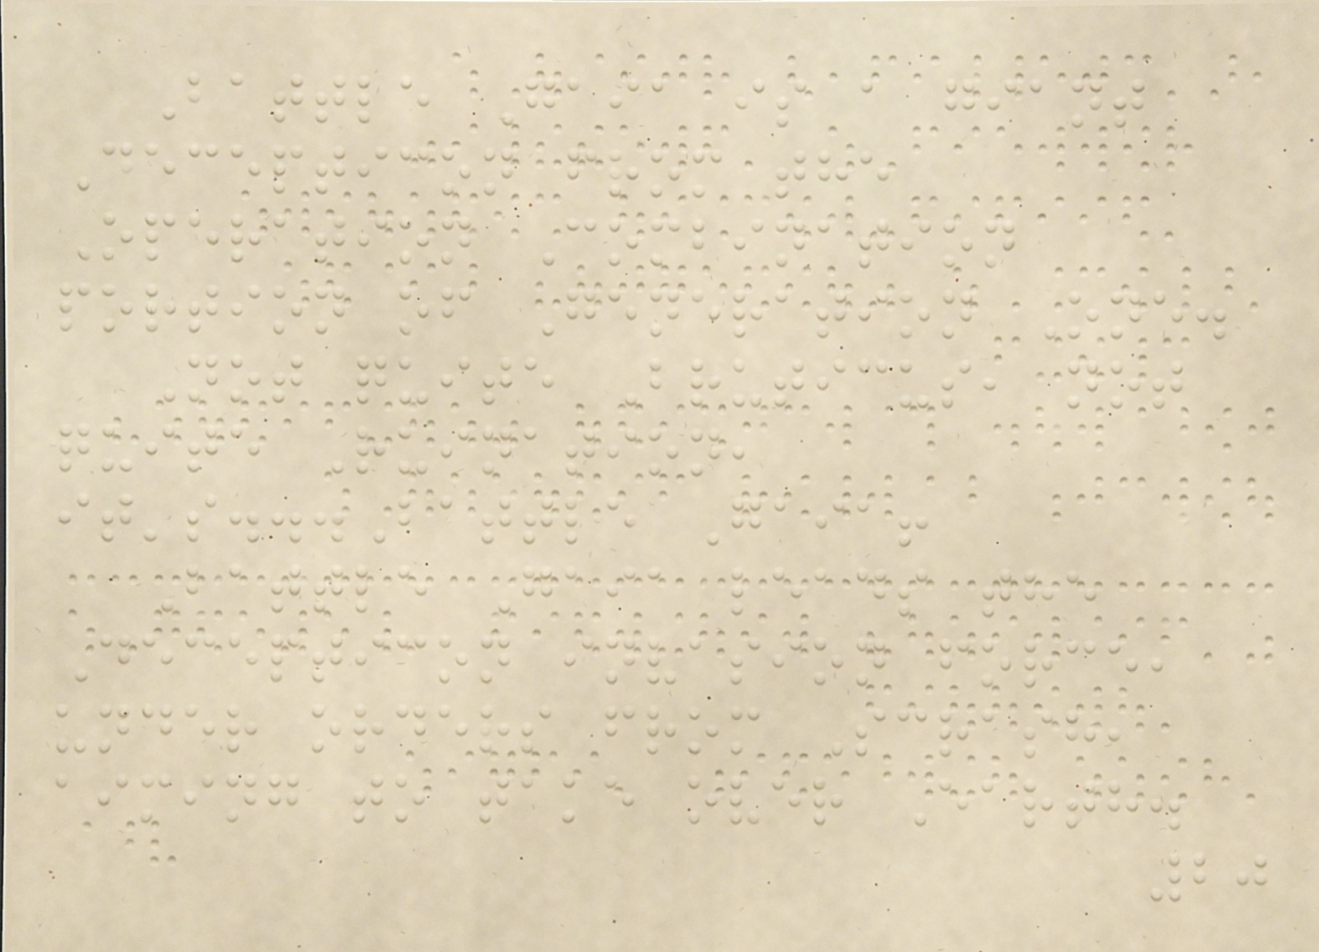Battle Gaia is a giant
Decepticon from the
Operation Combination
portion of Generation One.
Not quite Bruticus, not
quite Ruination,
it's...Battle Gaia!
Battle Gaia leads the
Decepticon invasion force,
under orders from Scrash,
aiming to take over Earth.
20
